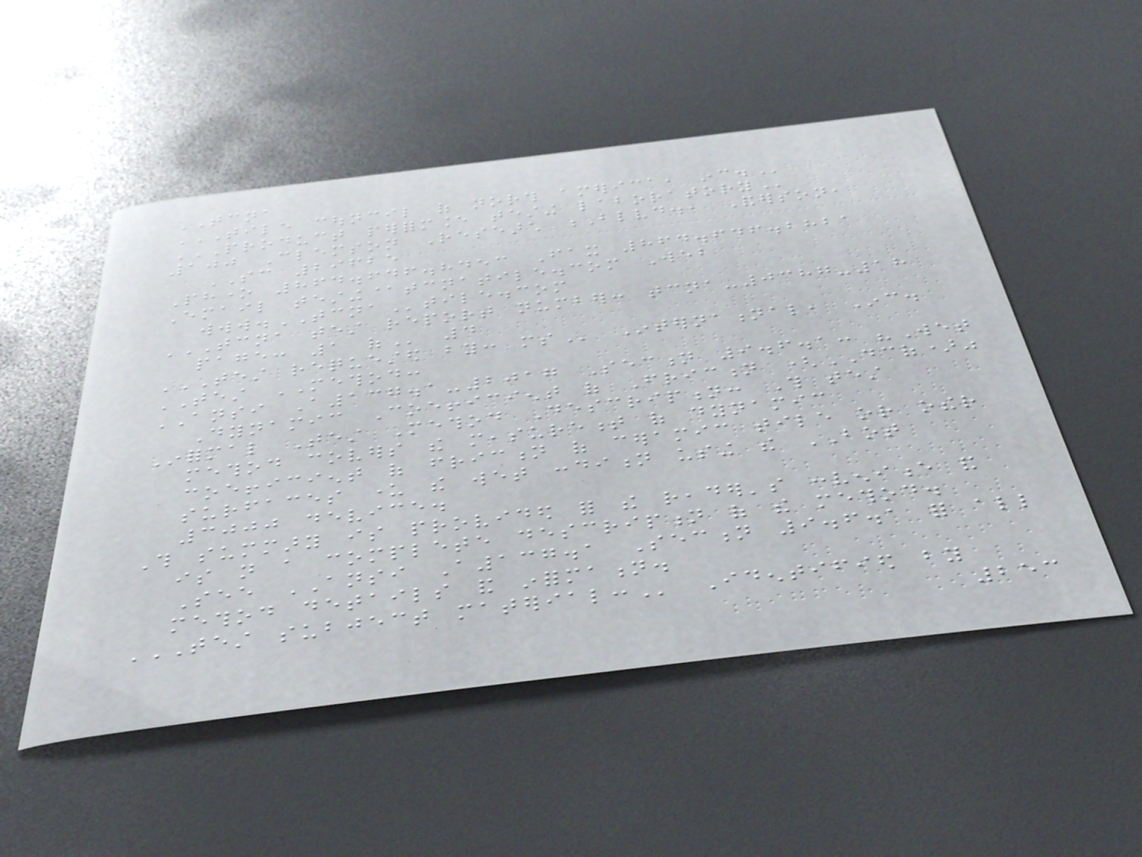TCNA
TILE COUNCIL OF NORTH AMERICA, INC.
PRODUCT PERFORMANCE TESTING LABORATORY
100 Clemson Research Blvd., Anderson,
SC 29625
Phone 864.646.8453 Fax 864.646.2821
Email testing@tcnatile.com Web
www.TCNAtile.com
TCNA TEST REPORT NUMBER: TCNA-0387-18
PAGE: 1 OF 4
TEST REQUESTED BY: MS International, Inc.
TEST METHOD:
ANSI A137.1-2017 Section 9.6.1: "Wet
Dynamic Coefficient of Friction (DCOF)"
Informal Test Method Description: This test
method covers the measurement of dynamic
coefficient of friction of ceramic tile or other
surfaces under the wet condition using the BOT
3000 device.
This summary is provided for the reader's convenience and
is not a complete description of the method.
See ANSI A137.1 Section 9.6.1 for all
method details and information.
TEST SUBJECT MATERIAL: Identified by
253
